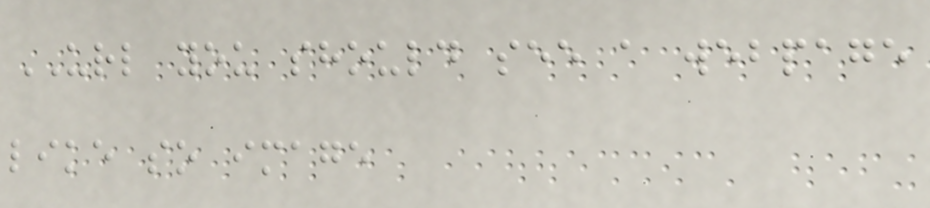URL you should see a webpage
like so image
